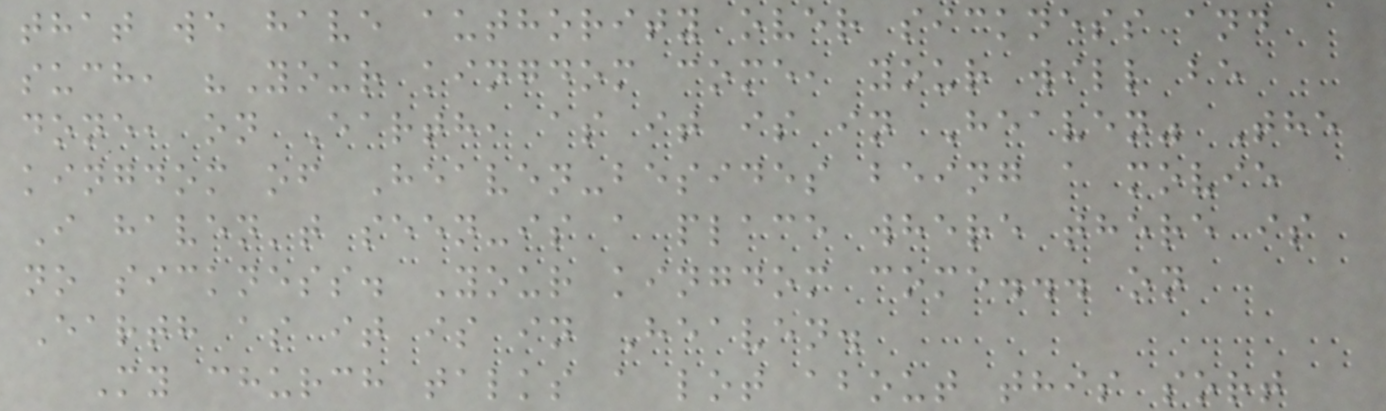that we have authority over sickness and
such, "Your kingdom come, your will be
done, on Earth, as it is in Heaven" The
kingdom of Heaven-besides being a movie
I haven't seen-is a place where there is
no sickness. Your kingdom come... on
Earth as it is in Heaven.
My church talks a lot about this sort
